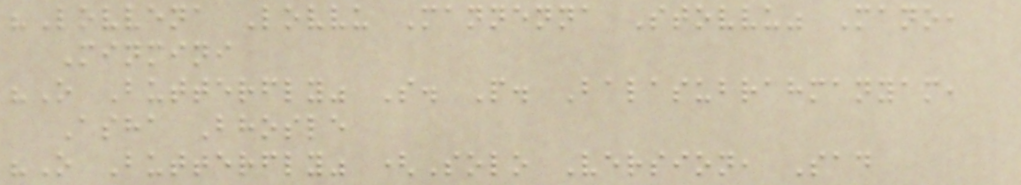"Lovvena Lovvu Mannenna Stovvu" Mano,
Minmini
"O Butterfly" S. P. Balasubrahmanyam,
Asha Bhosle
"O Butterfly" (Solo Version, Sad
